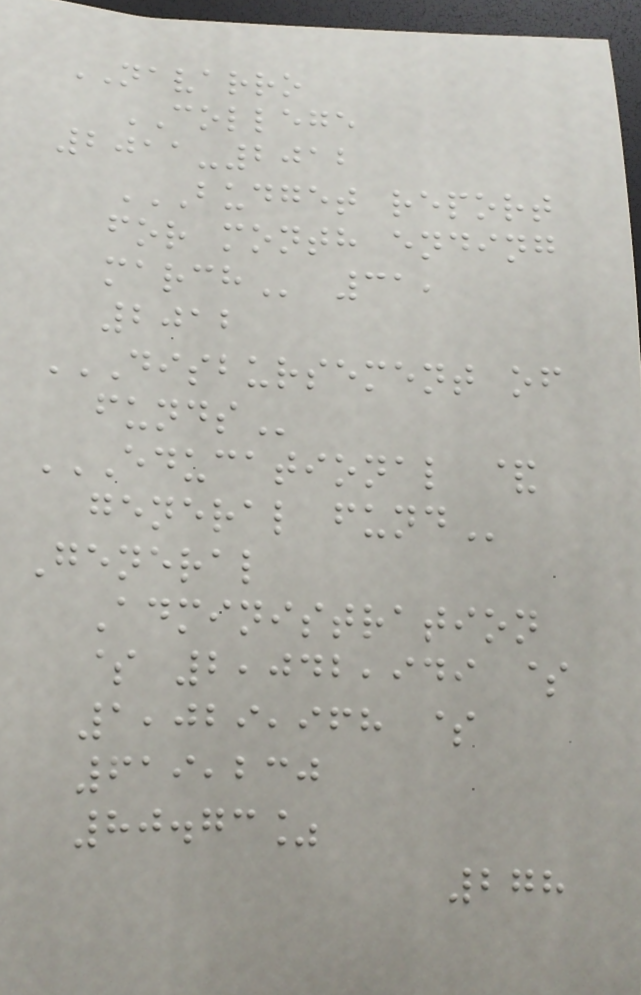NAVARRO
COLLEGE
2011-2012
BUDGET REPORT
FOR MONTH ENDING
MARCH 31,
2012
DISBURSEMENT OF
FUNDS
EDUCATIONAL &
GENERAL FUND
General
Administration
$ 2,042,949 $
1,029,968 $
619,230
80.73%
278
